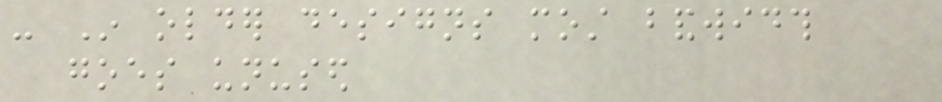- In older designs most bandwidth
goes unused
